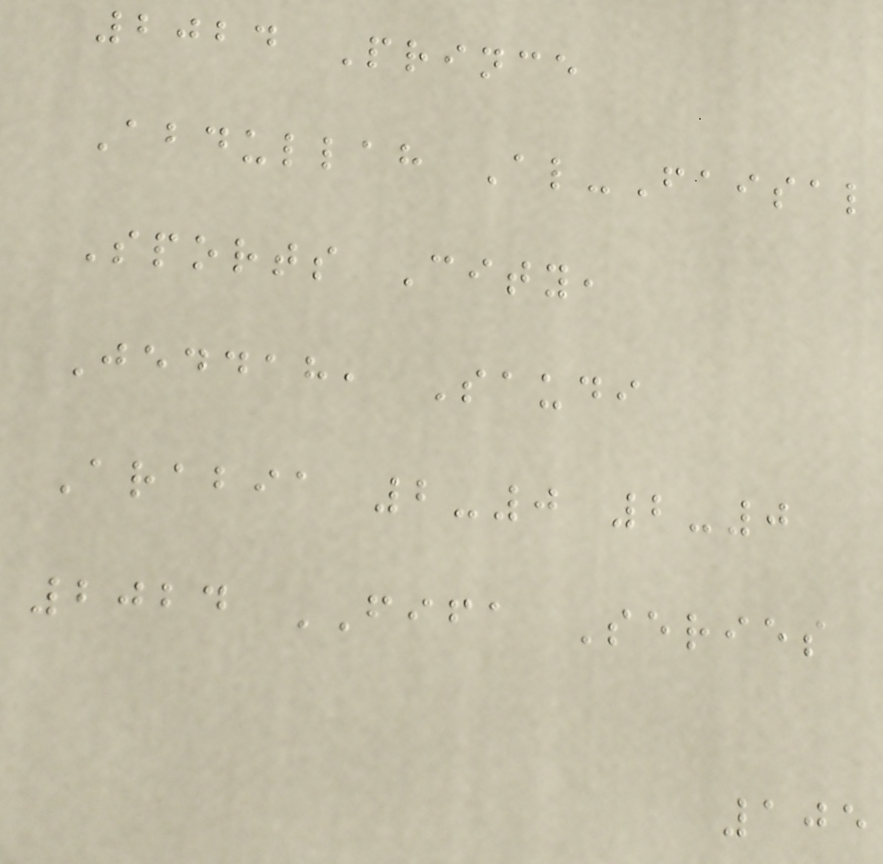2024 Prince
Abdullah Al-Faisal
Sports City,
Jeddah, Saudi
Arabia 2-0 2-0
2024 FIFA Series
105
